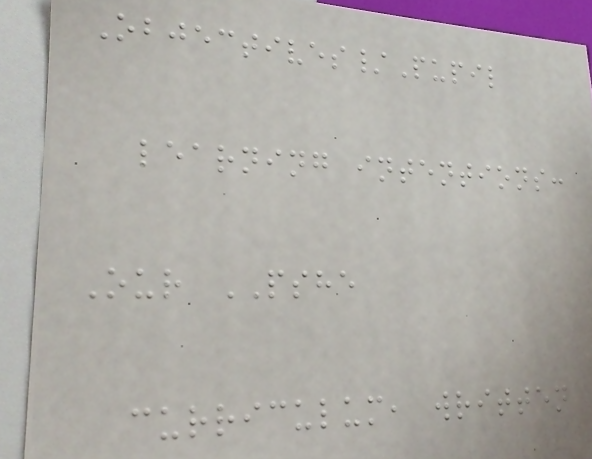Objectives/Pupil
learning intentions:
Our PSHE
curriculum, written
